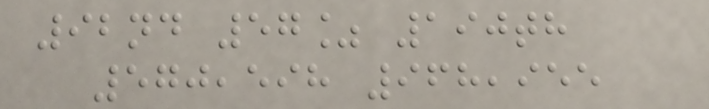92nd 57% 190th
570,598 968,955
